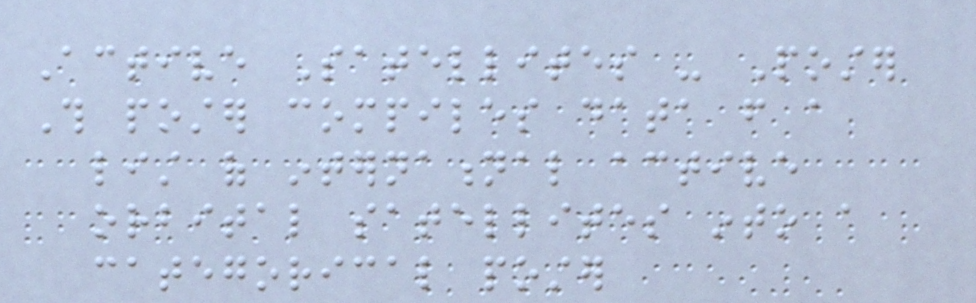Active Satellites - Poster
This poster compiles data from a
list of international active
orbital satellites into a
categorical poster
